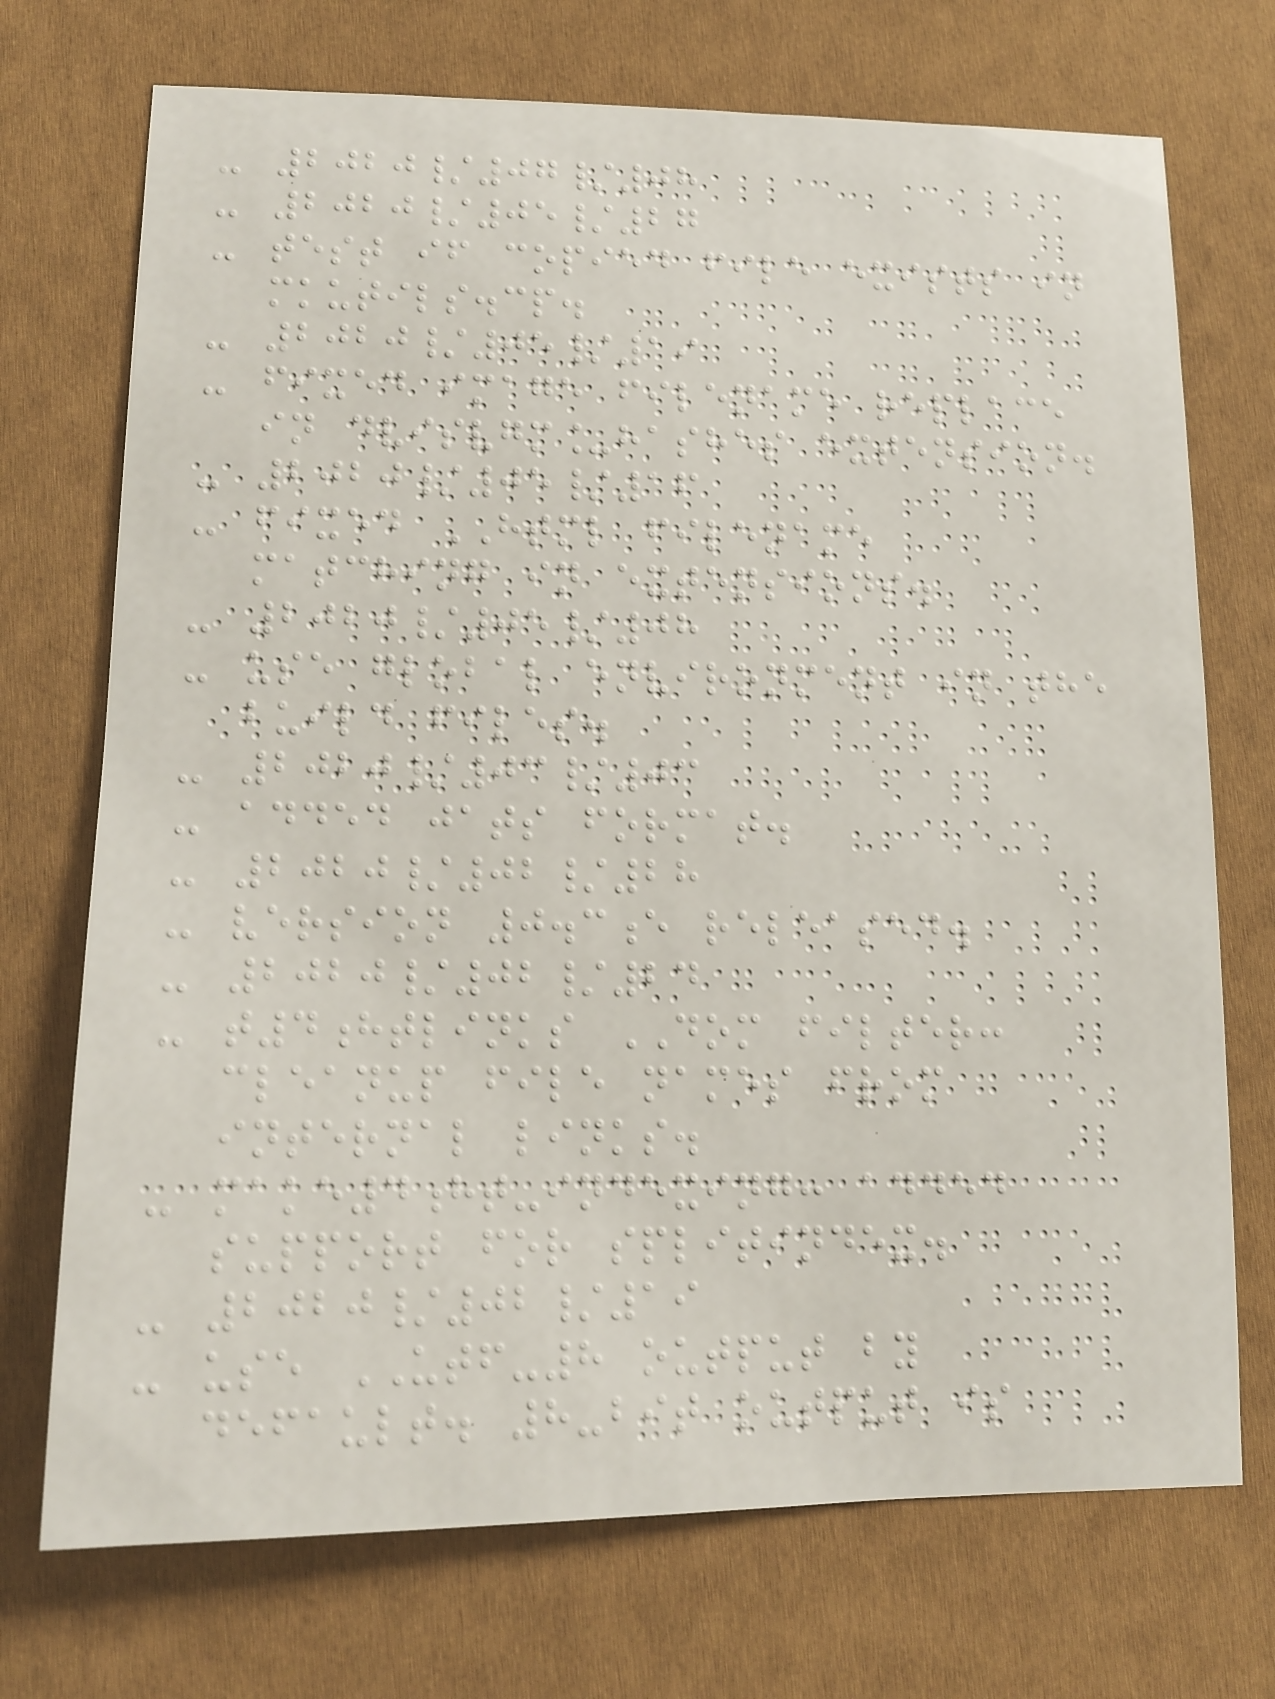- 2020/07/08
- 2020/05/27
- test if copied file exists in
mkutils.cp.
- 2020/05/19
- fixed image filename replace
in dvisvgm_hashes extension.
- 2020/05/16
- fixed HTML filename
matching in extensions.
- 2020/05/08
- use global environment in the
build files.
- 2020/03/03
- added jats format.
- 2020/02/28
- version 0.3e released.
- 2020/02/24
- t4htlinks DOM filter:
cleanup file names from
internal links.
- make4ht-indexing: added
support for splitindex.
- 2020/02/19
- use UTF-8 output by
default. 8-bit output is
